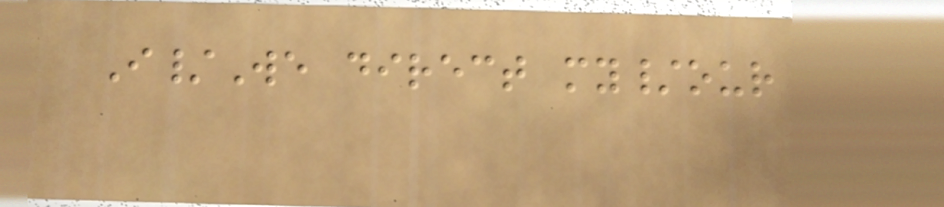I/We direct my/our
